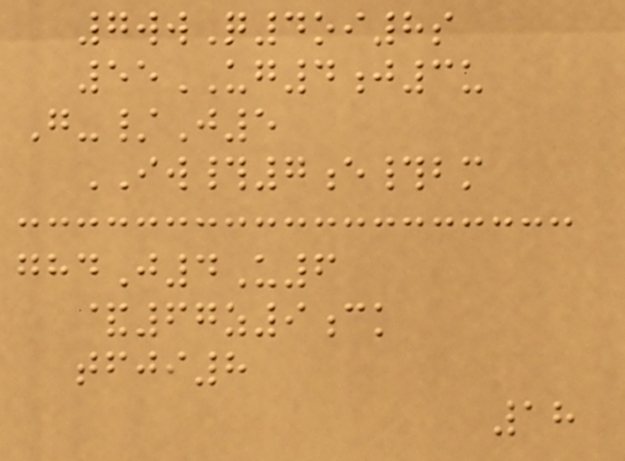7wwQ4oi8s
55UG4j3u
G-/J5
IW#7e#bm
ghdJ4U6
&67z9ck
tfji8
18
